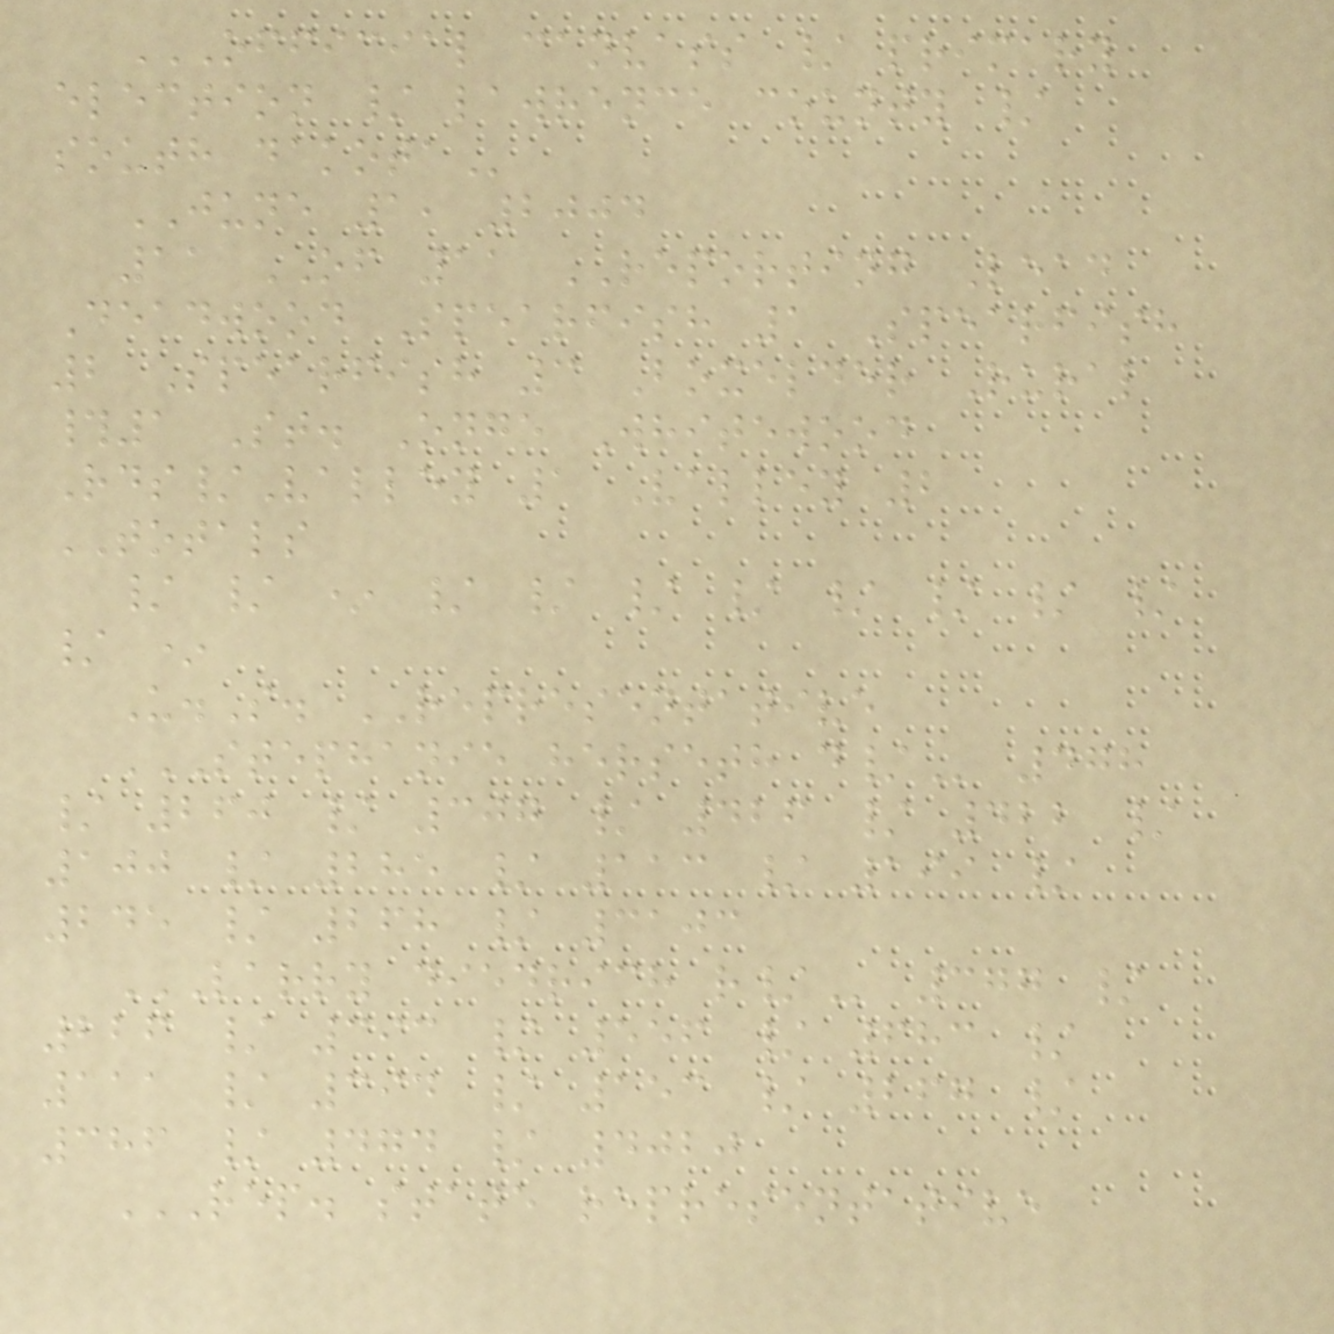OFFICIAL CANVASS / PRIMARY
ELECTION / LAWRENCE COUNTY /
SOUTH DAKOTA
JUNE 1, 2004
11 OF 11 REPORTING Lead
Deadwood Spearfish 1 Spearfish
2 Spearfish 3 Boxelder Rural
#1 St. Onge Whitewood
Rds/Valley 1 Valley 2
TOTALS
/ / * / / / / / / / /
/ *
U.S. REPRESENTATIVE
STEPHANIE HERSETH D/ 478
/ 260 / 307 / 426 / 422 /
100 / 285 / 113 / 199 /
245 / 268 / 3103
LARRY DIEDRICH R/ 377 /
226 / 393 / 556 / 683 /
111 / 394 / 153 / 267 /
386 / 474 / 4020
REP. STATE REPRESENTATIVE
